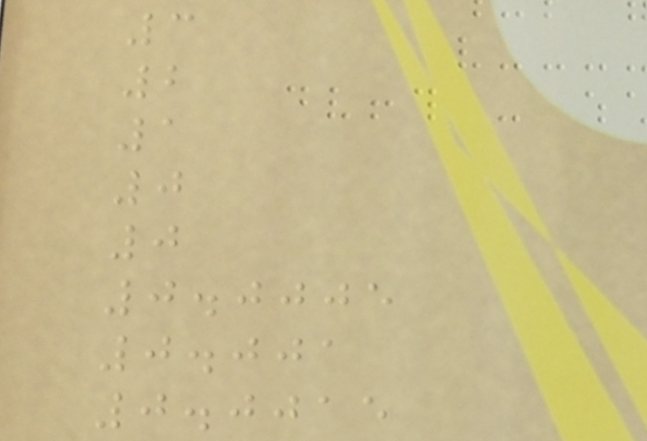3
2
1
0
0
0.0005
0.001
0.0015
